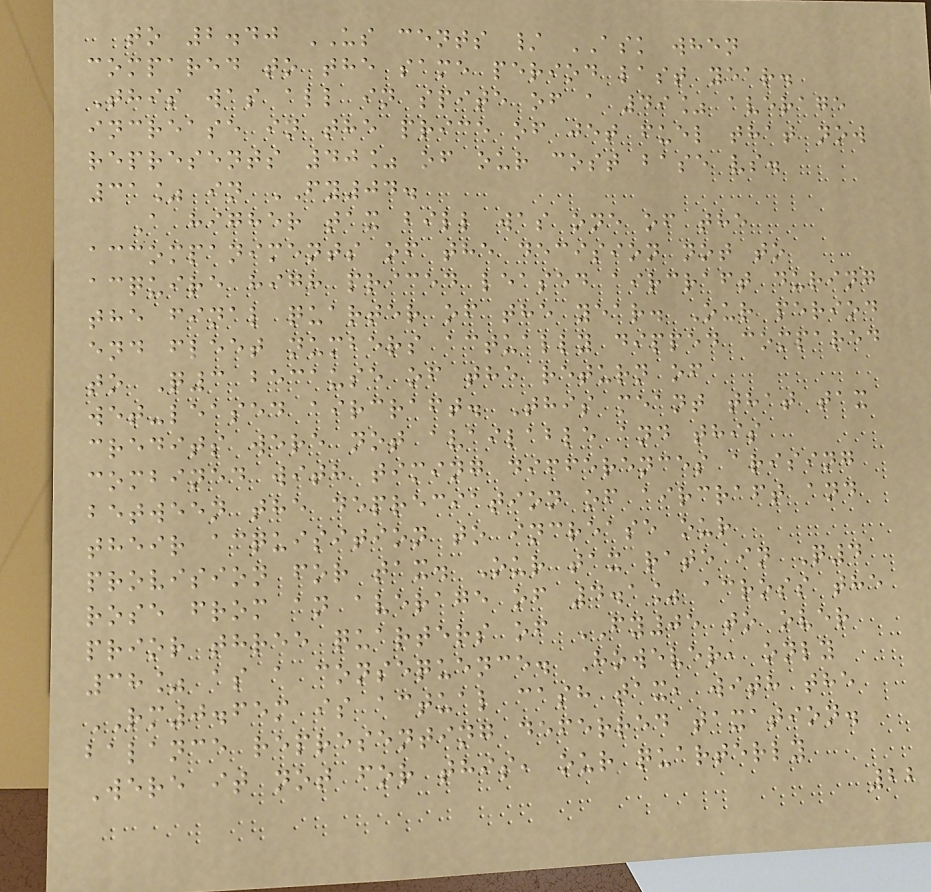to 2.40 US cents / ASK when
compared to the same period last year.
This was all in spite of a 49% average
increase in the price of jet fuel that now
represents 40% of our cost base vs.
31% in FY04.
A higher tax bill was one of the
accompaniments of the decision not to
acquire high priced leased aircraft during
the final quarter of the year. Our period
end fleet numbers actually dipped compared
to Q3 because of the return of
wet-leased aircraft. This meant that tax
credits were not available and this
combined with timing differences arising
between the depreciation of aircraft and
their acquisition to increase our
provision for tax. Our tax rate in Q4
rose from an average of 4.1% across the
prior three quarters of FY05 to over
38% as a consequence. However, only
RM0.65m is actual cash tax, with the
balance representing deferred taxation.
Were it not for this, our quarterly
22
